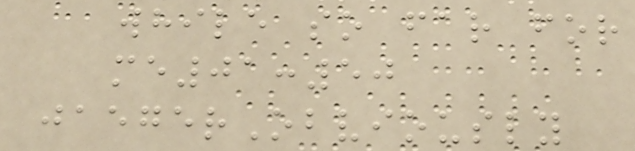while so far for
me01:50
jaegerObviously
